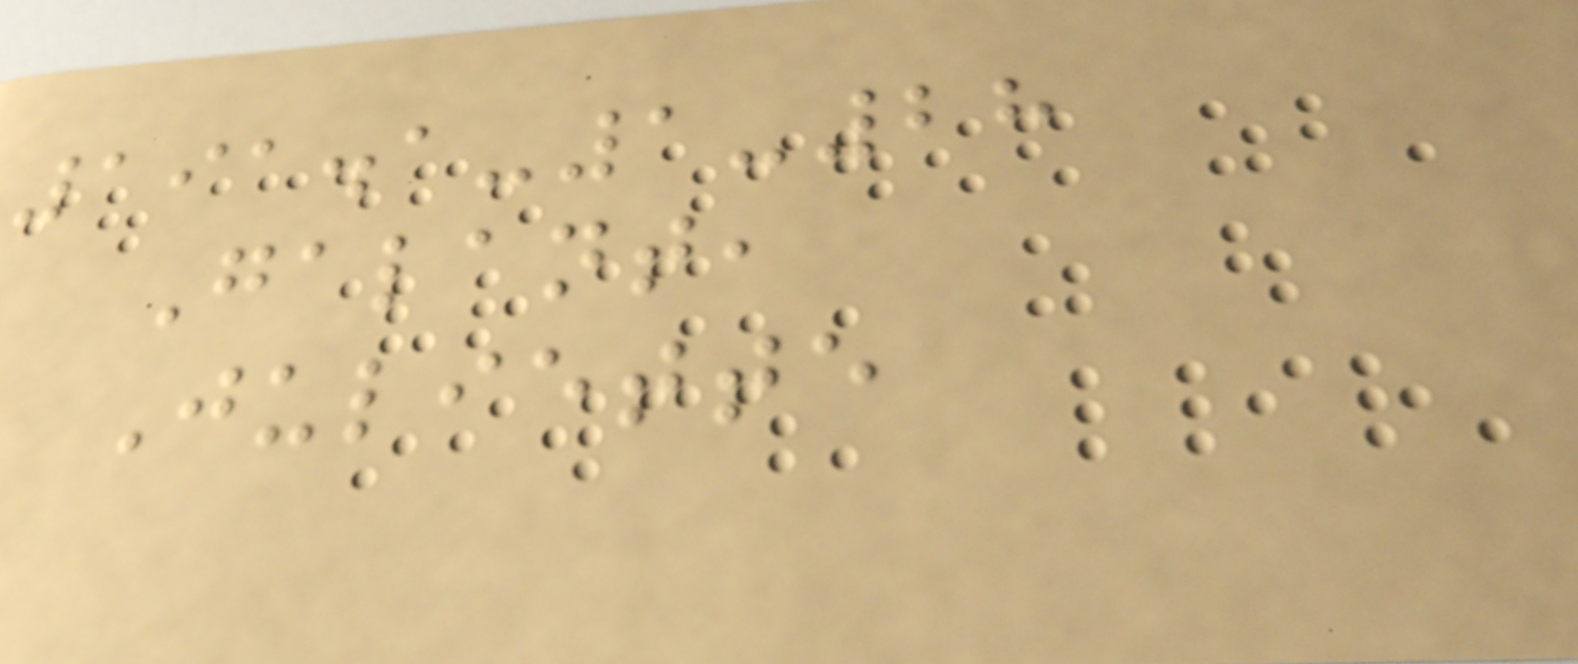191.1-1-28
Galant,
Juliette
